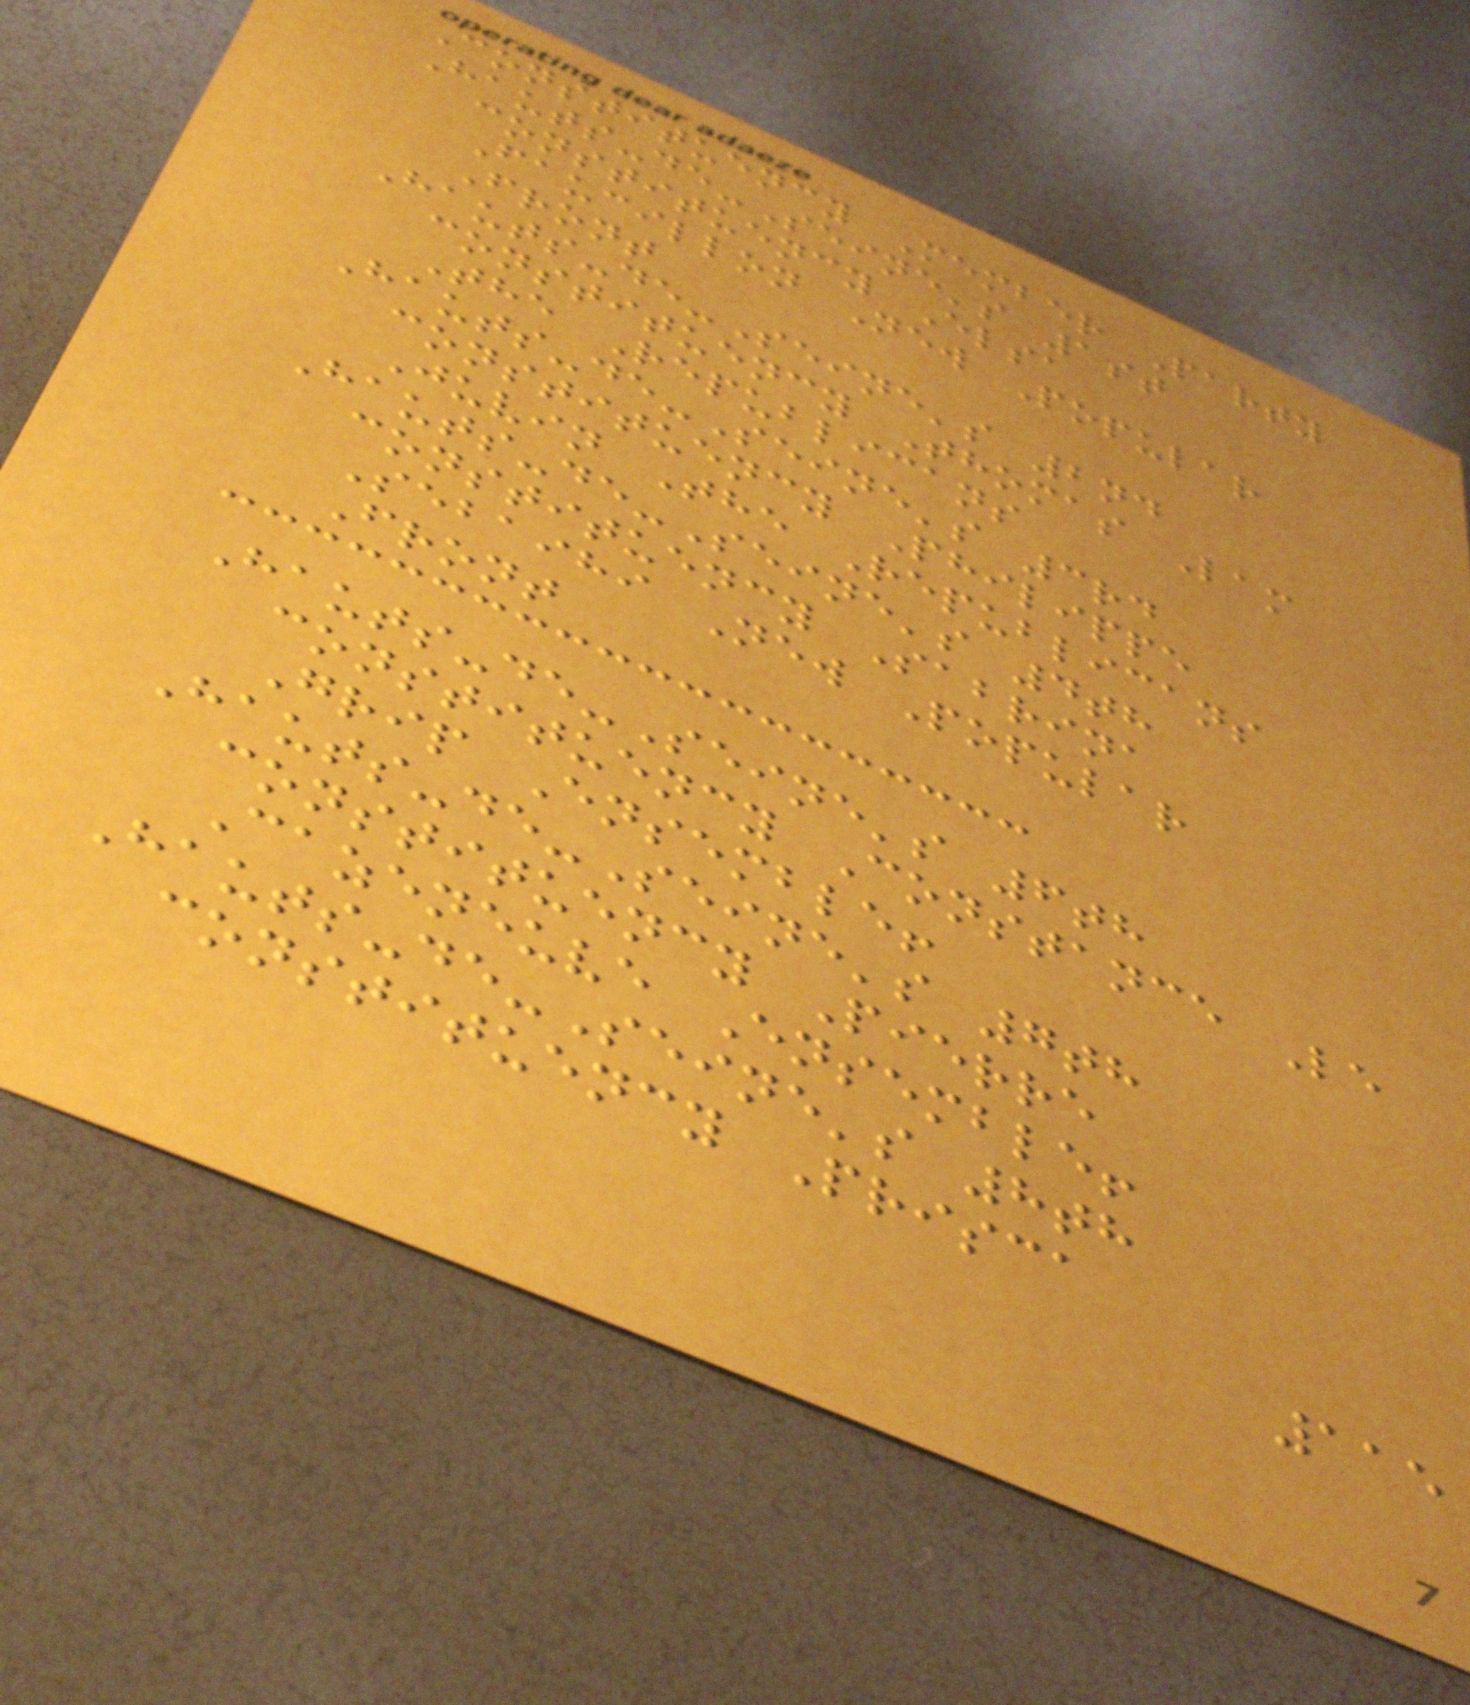Constituency Member Party
Hauts-de-Seine's 1st
constituency Elsa
Faucillon New Popular
Front
Hauts-de-Seine's 2nd
constituency Thomas Lam
The Republicans
Hauts-de-Seine's 3rd
constituency Philippe
Juvin The Republicans
Hauts-de-Seine's 4th
constituency Sabrina
Sebaihi New Popular
Front
Hauts-de-Seine's 6th
constituency Constance Le
Grip Ensemble!
Hauts-de-Seine's 7th
constituency Pierre
Cazeneuve Ensemble!
Hauts-de-Seine's 8th
constituency Prisca
115
